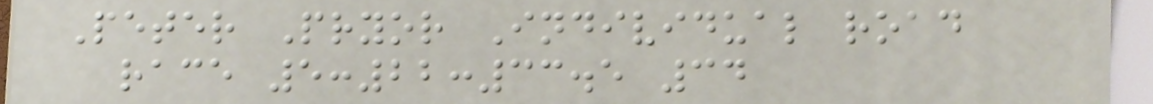Peter Pryor Individual road
race 5:22:33.5 34
